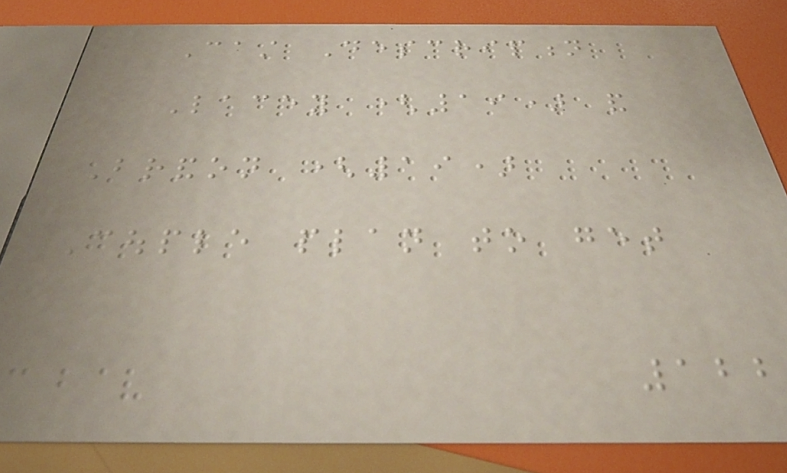Cast Description
Lacey (19) and
Brandon (19)
Couple plan to get
122
